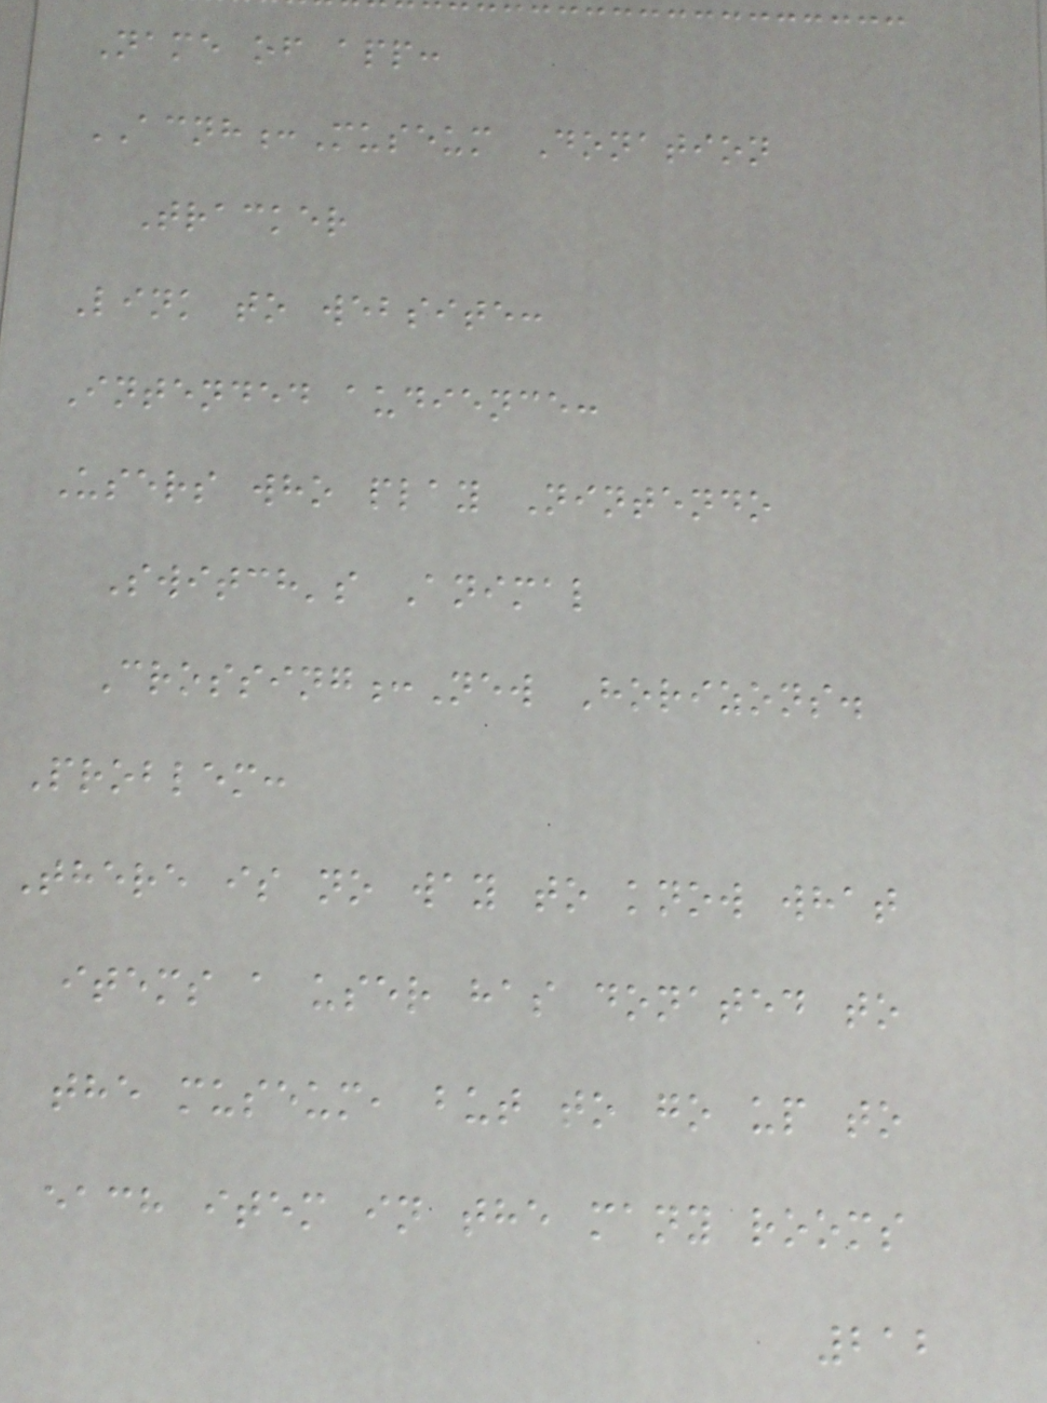Name of app:
ACNH:Museum Donation
Tracker
Link to website:
Intended audience:
Users who play Nintendo
Switch's Animal
Crossing:New Horizons.
Problem:
There is no way to know what
items a user has donated to
the museum, but to go up to
each item in the many rooms
212
